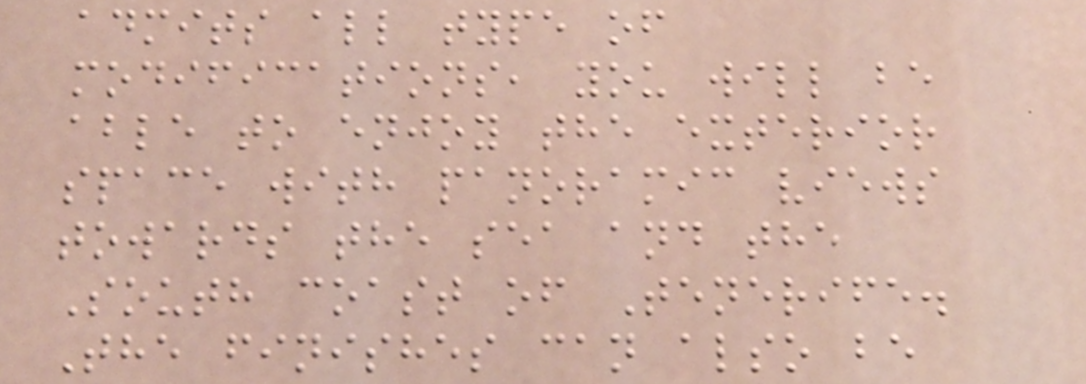admits all type of
modifications, you will be
able to enjoy the exterior
space with panoramic views
towards the sea and the
South coast of Tenerife.
The finishes can also be
